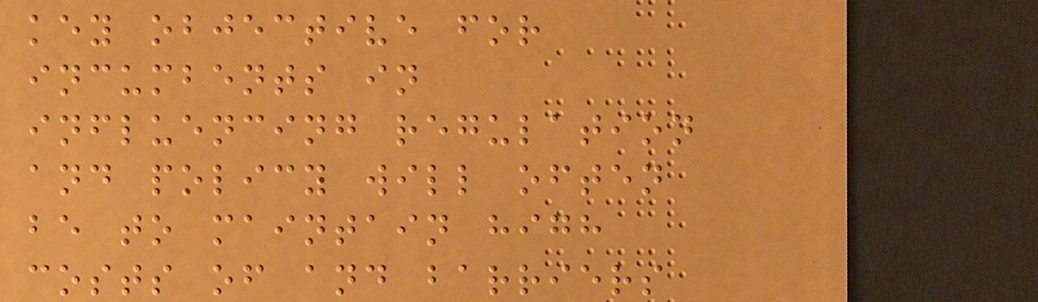key objective for
incumbents in
influencing regulation
and policy will often
be to maintain high
costs of and barriers
